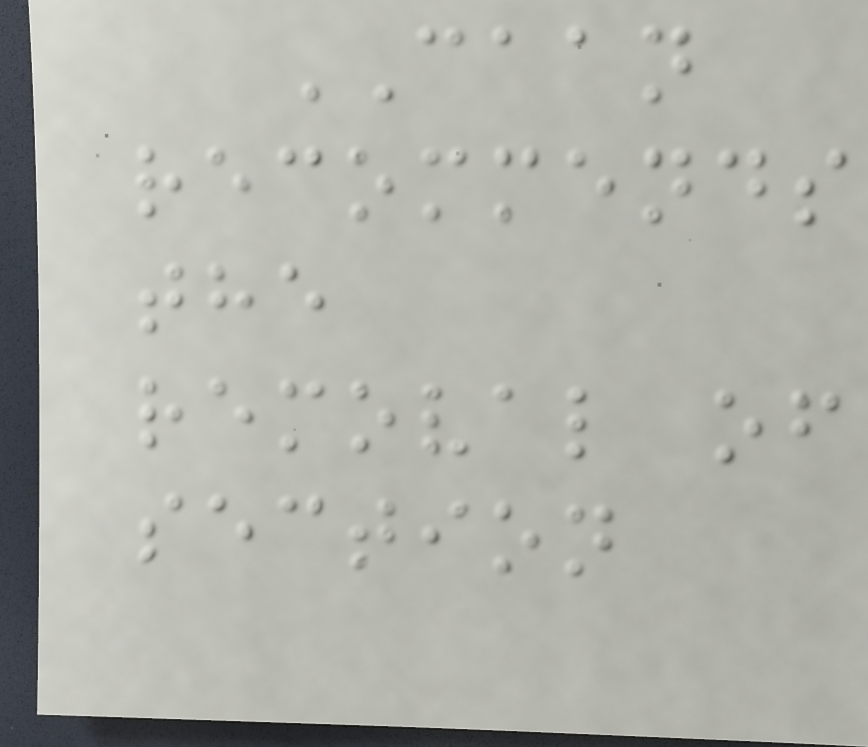CAAN
recommends
the
removal of
section
